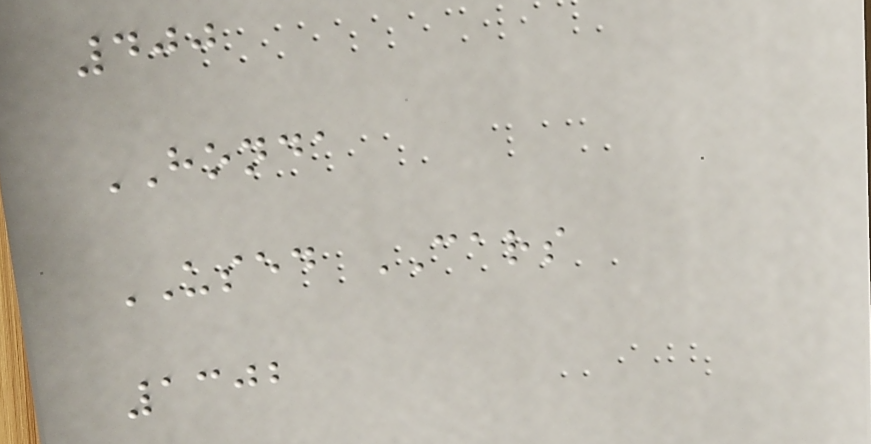400
HONDA
USED CARS
1302
